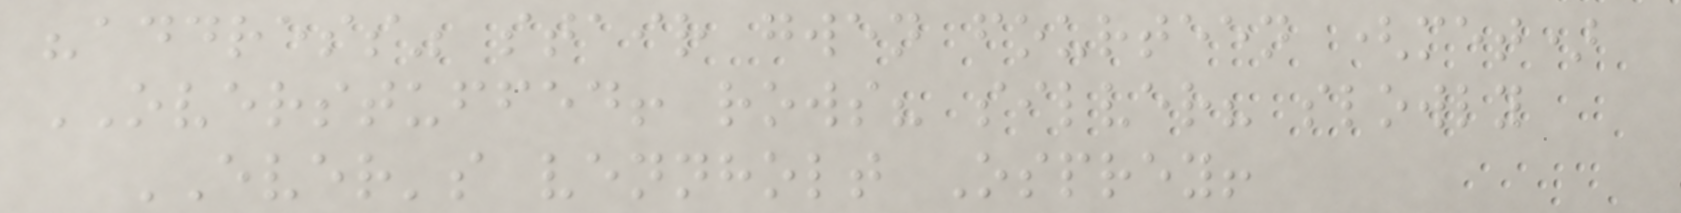"address" stair gwen fourteen (met)
OVERSTUFFED! rows? silver? slowly
EVER's vennholt Osprey!
